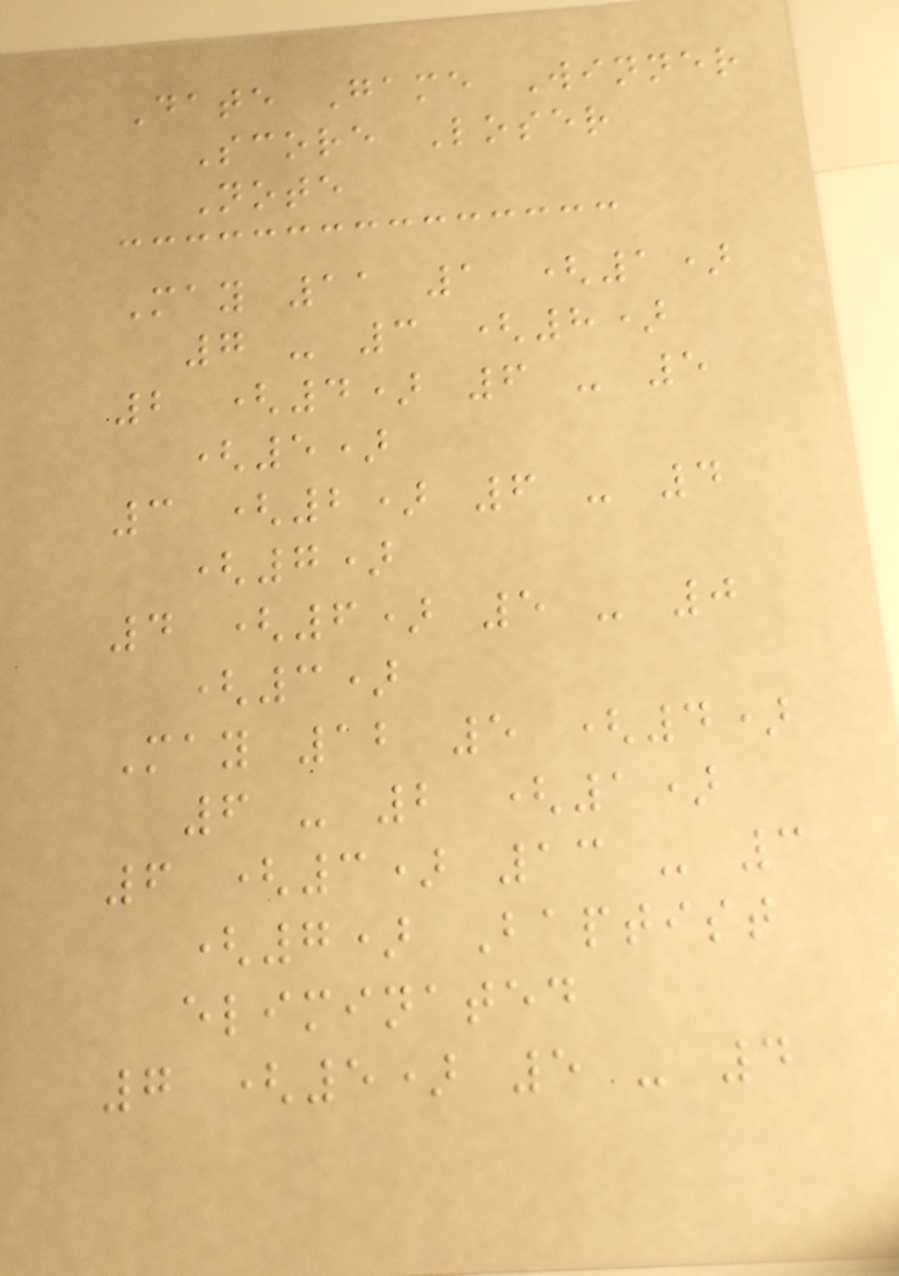Date Game Winner
Score Loser
Note
May 11 1 (1)
7 - 3 (8)
2 (4) 6 - 5
(5)
3 (2) 6 - 4
(7)
4 (6) 5 - 0
(3)
May 12 5 (4)
6 - 2 (1)
6 (3) 13 - 3
(7) Baptist
eliminated
7 (5) 5 - 4
